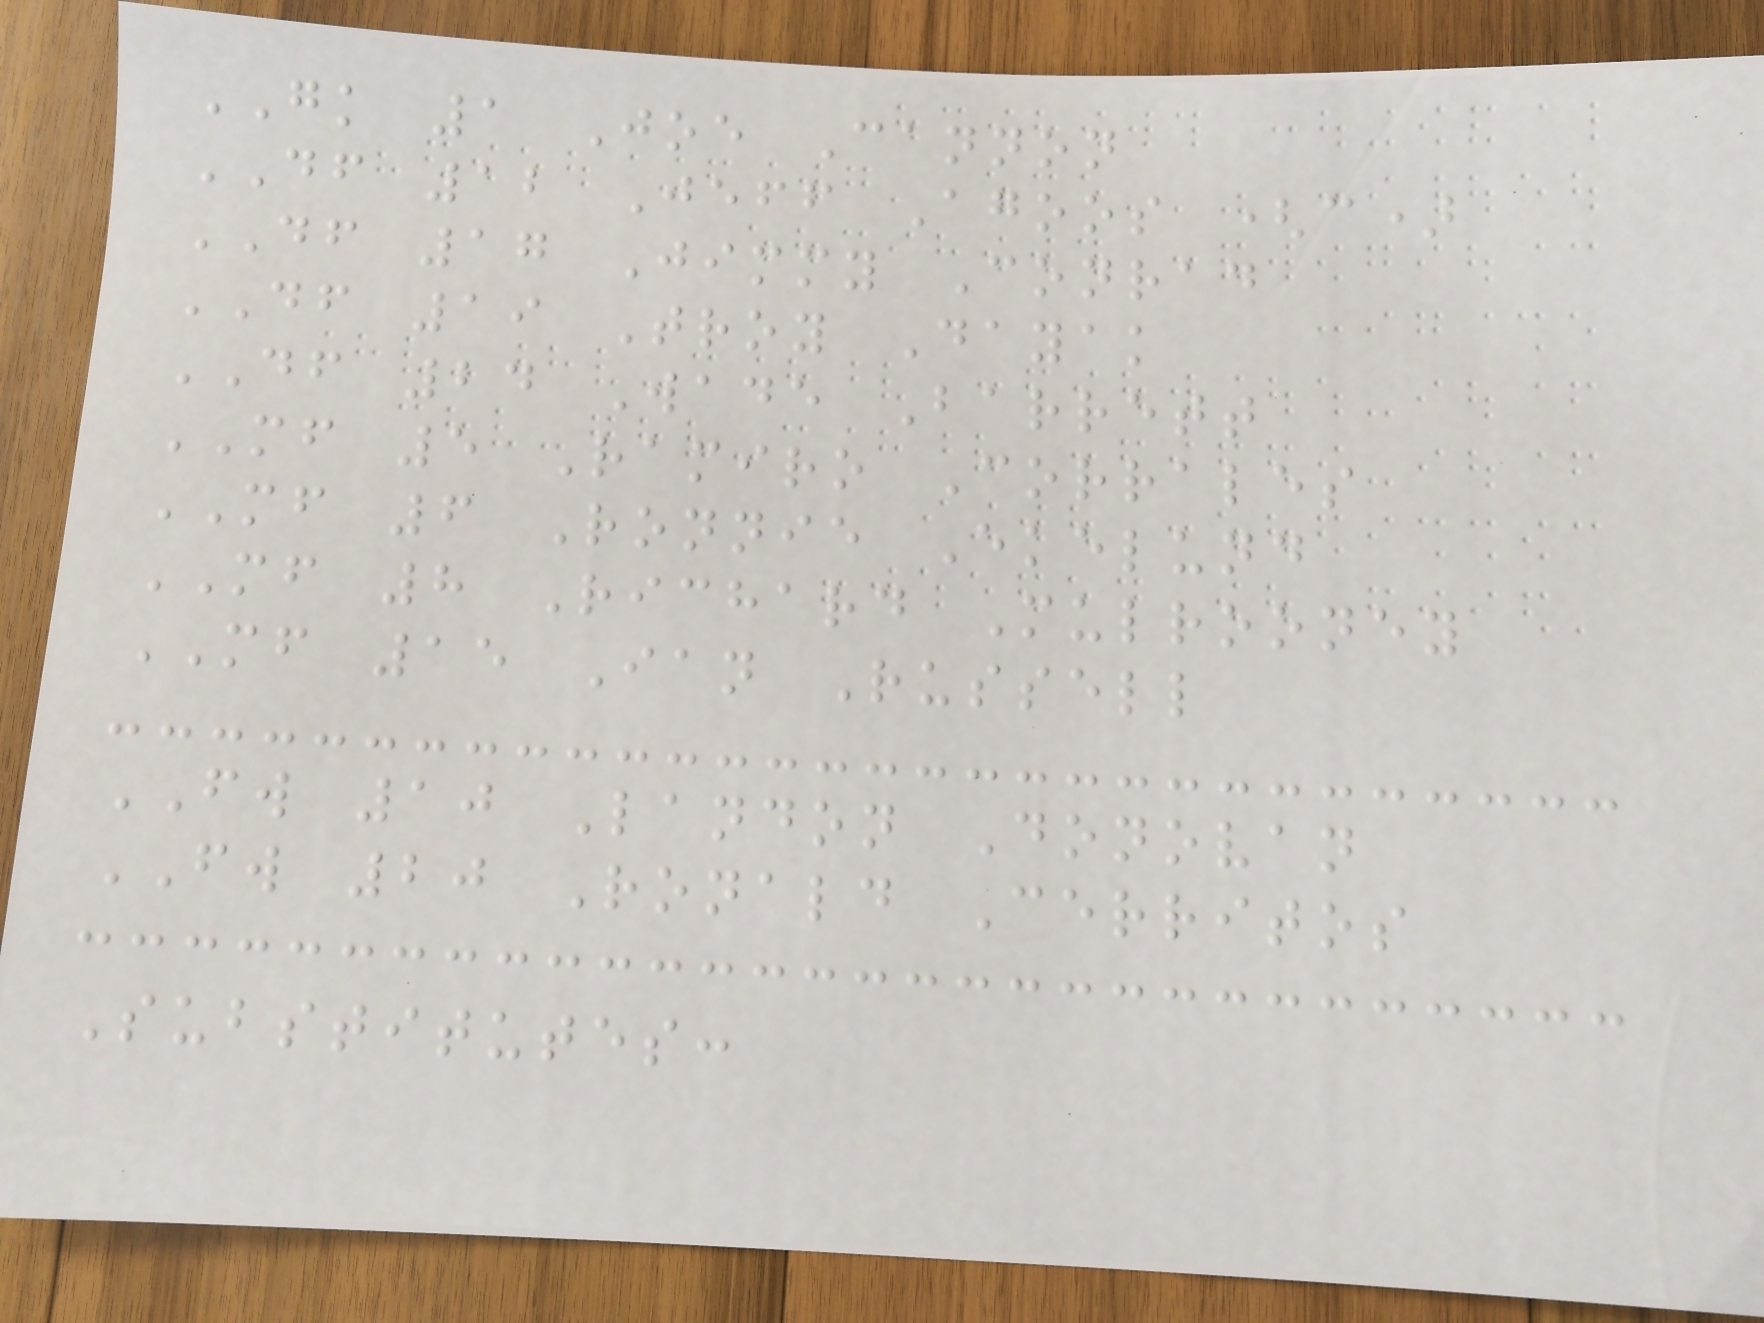GK 1 Joe Cannon
DF 12 Jeff Agoos (c)
DF 17 Jimmy Conrad
DF 19 Troy Dayak
DF 24 Wade Barrett
MF 5 Ramiro Corrales
MF 6 Ronnie Ekelund
MF 8 Richard Mulrooney
MF 15 Ian Russell
FW 10 Landon Donovan
FW 20 Ronald Cerritos
Substitutes:
